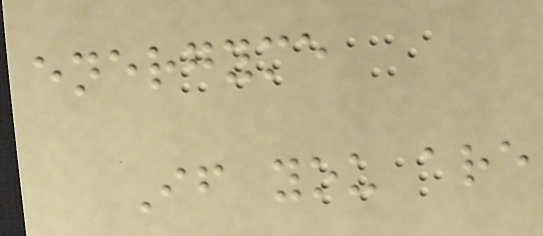energyme
If you are
